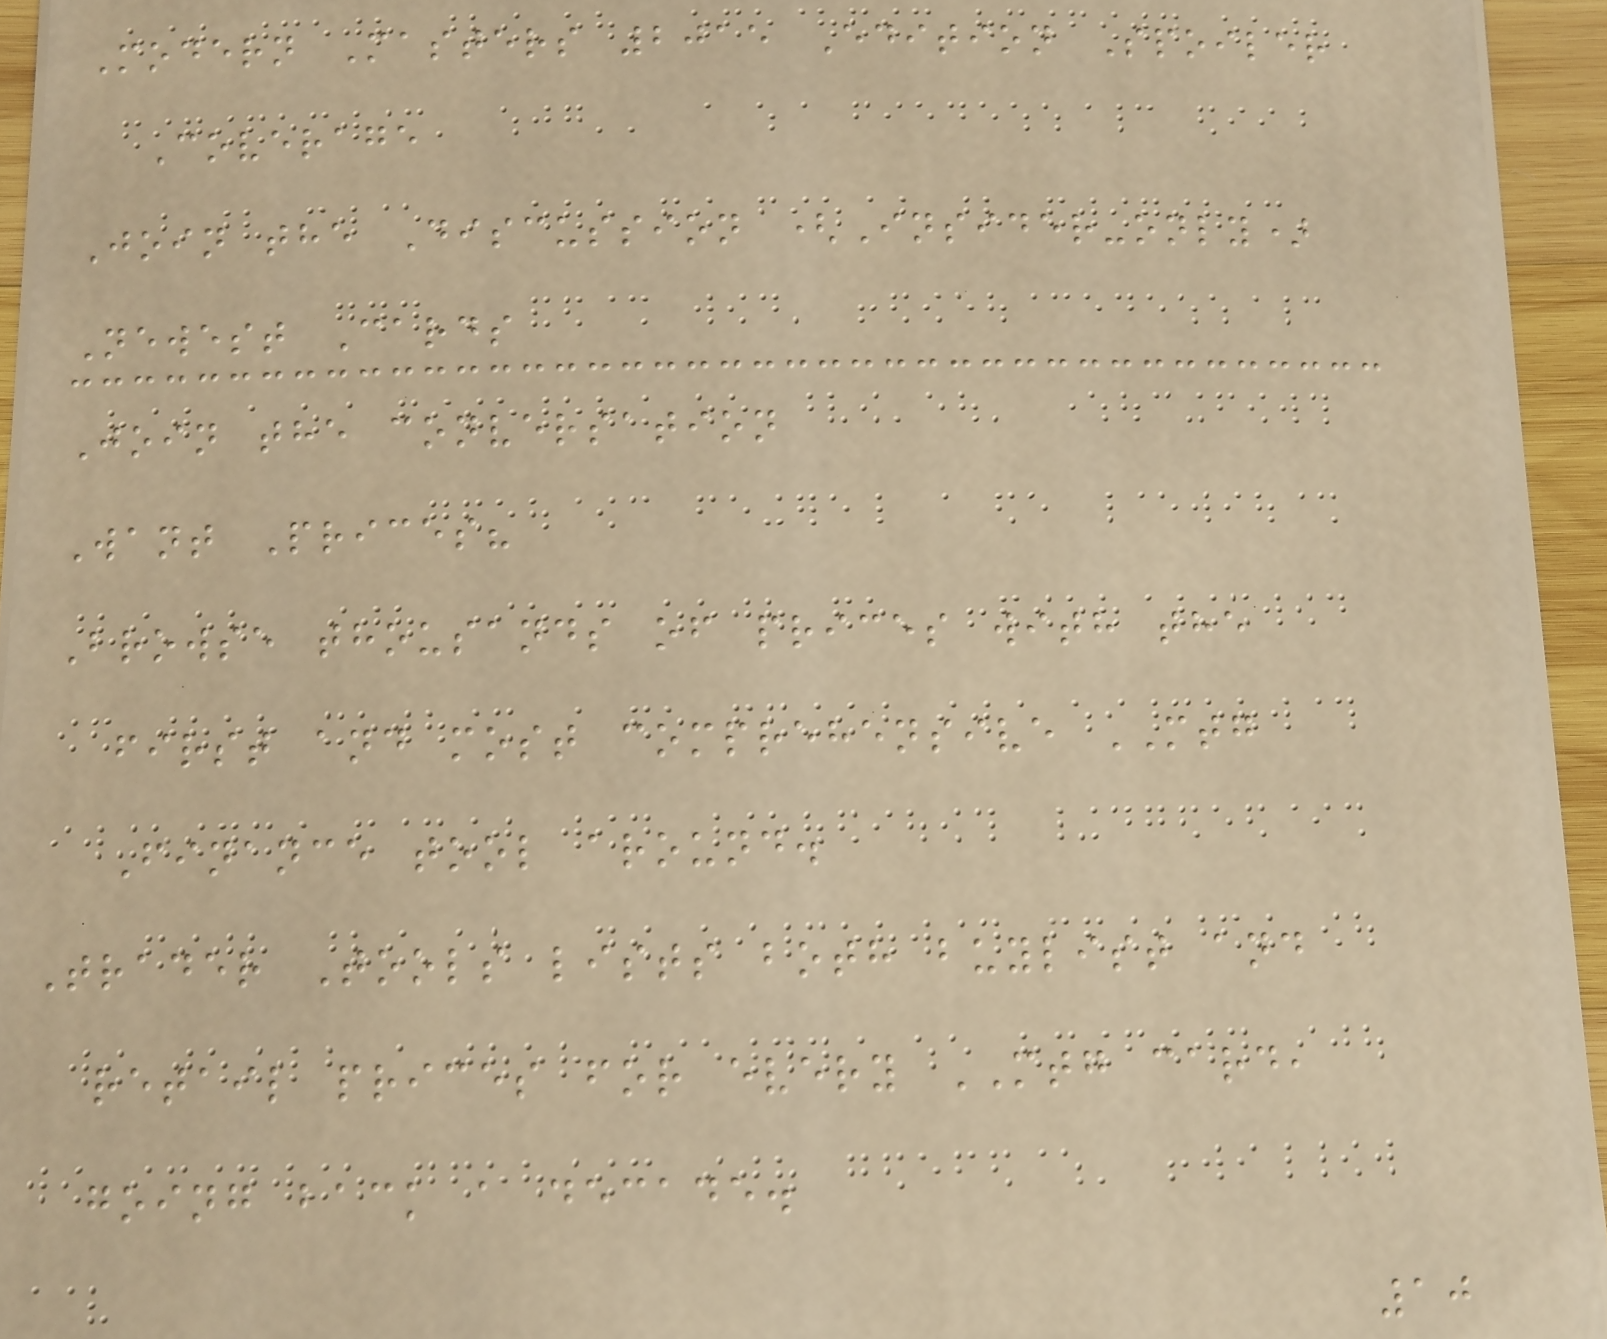Modern Masters 2015 Edition Spoiler
Coverage
Join the Discussion (Insider-only)
Newest Cards
Join the conversation
Want Prices?
Browse thousands of prices with the
first and most comprehensive MTG
Finance tool around.
Trader Tools lists both buylist and
retail prices for every MTG card,
going back a decade.
10
